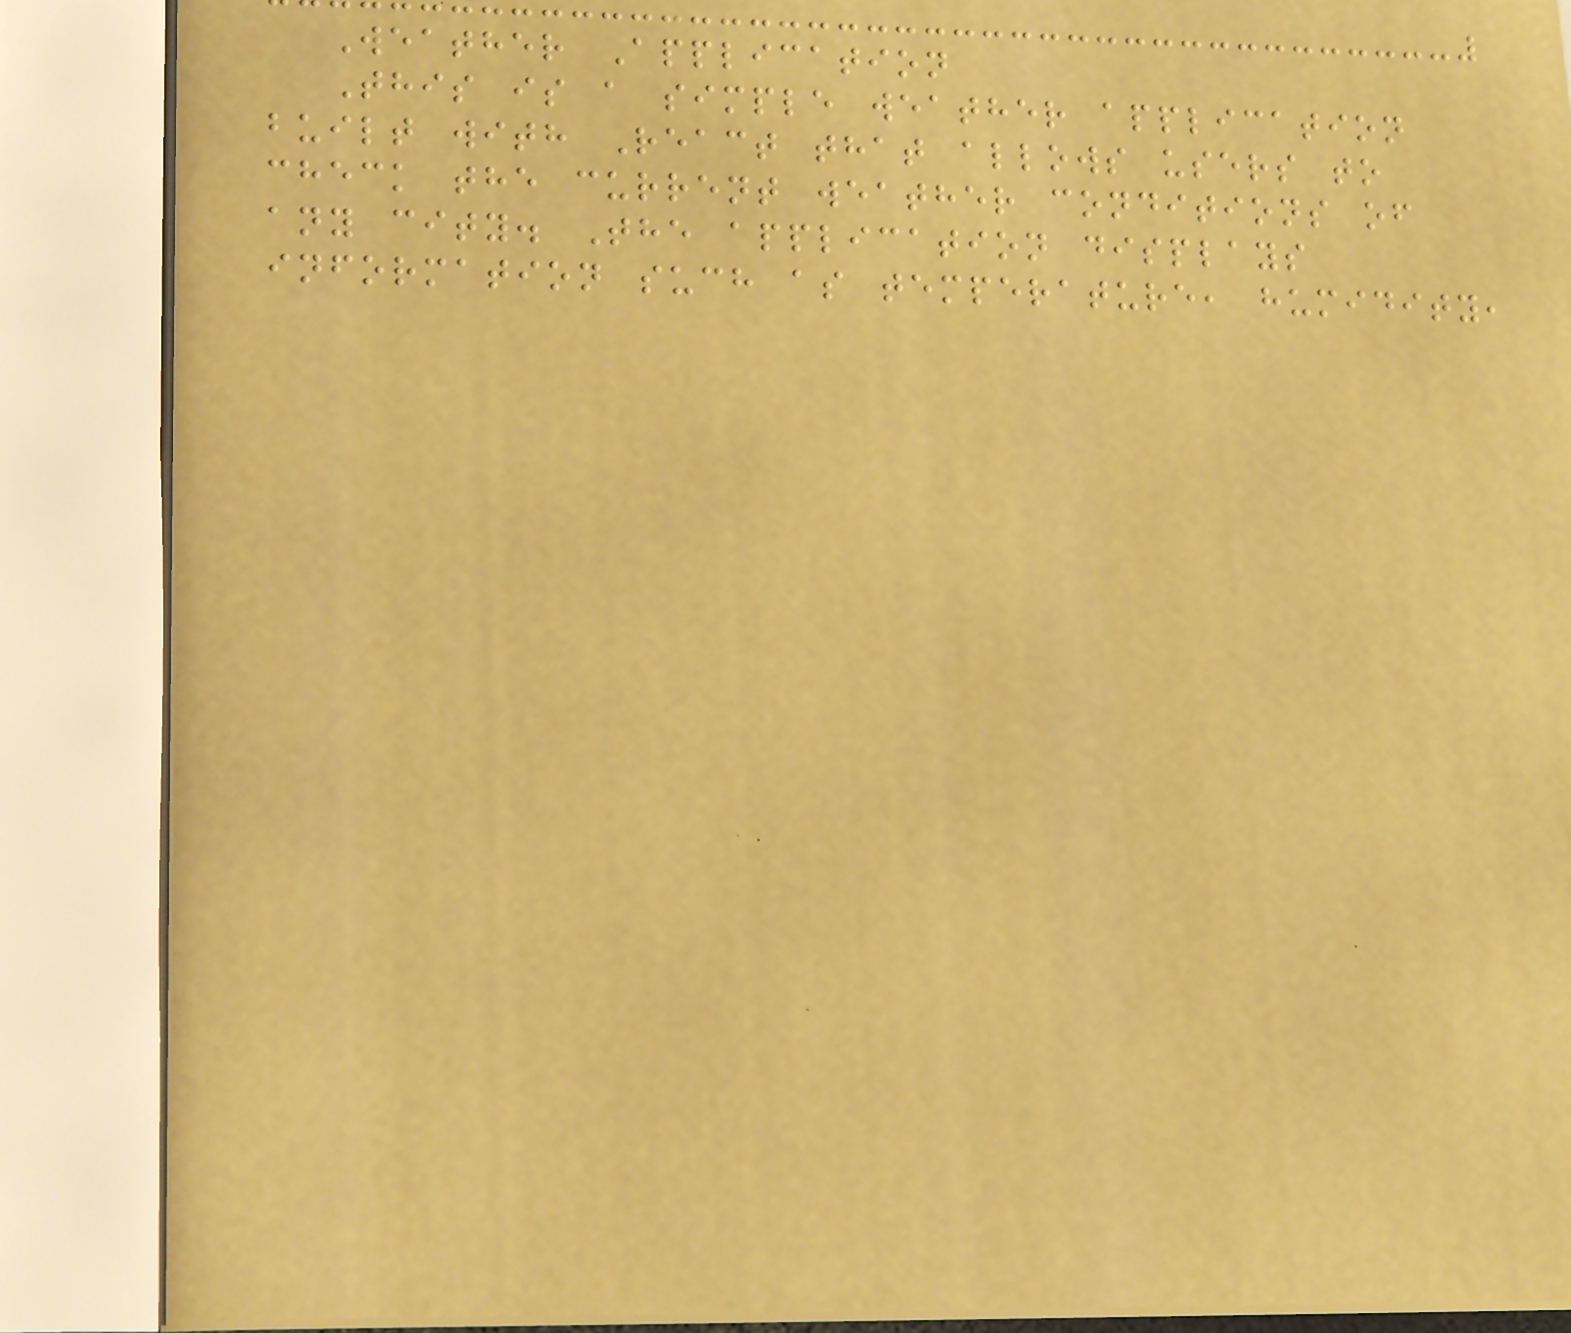Weather Application
This is a simple weather application
built with React that allows users to
check the current weather conditions of
any city. The application displays
information such as temperature, humidity,
